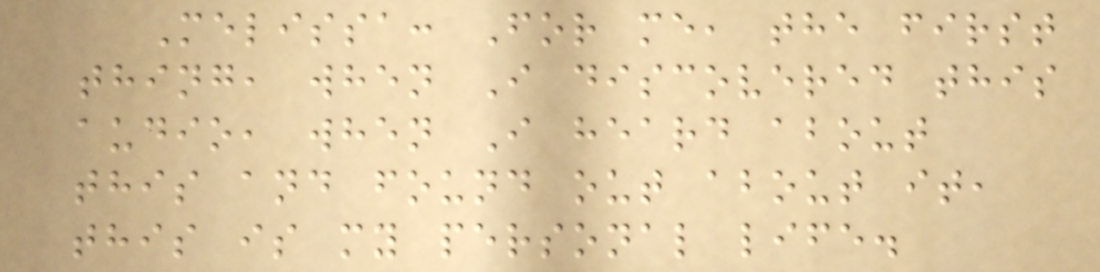Melissa: For me, the first
thing, when I discovered this
audio, when I heard about
this and found out about it,
this is my personal life.
